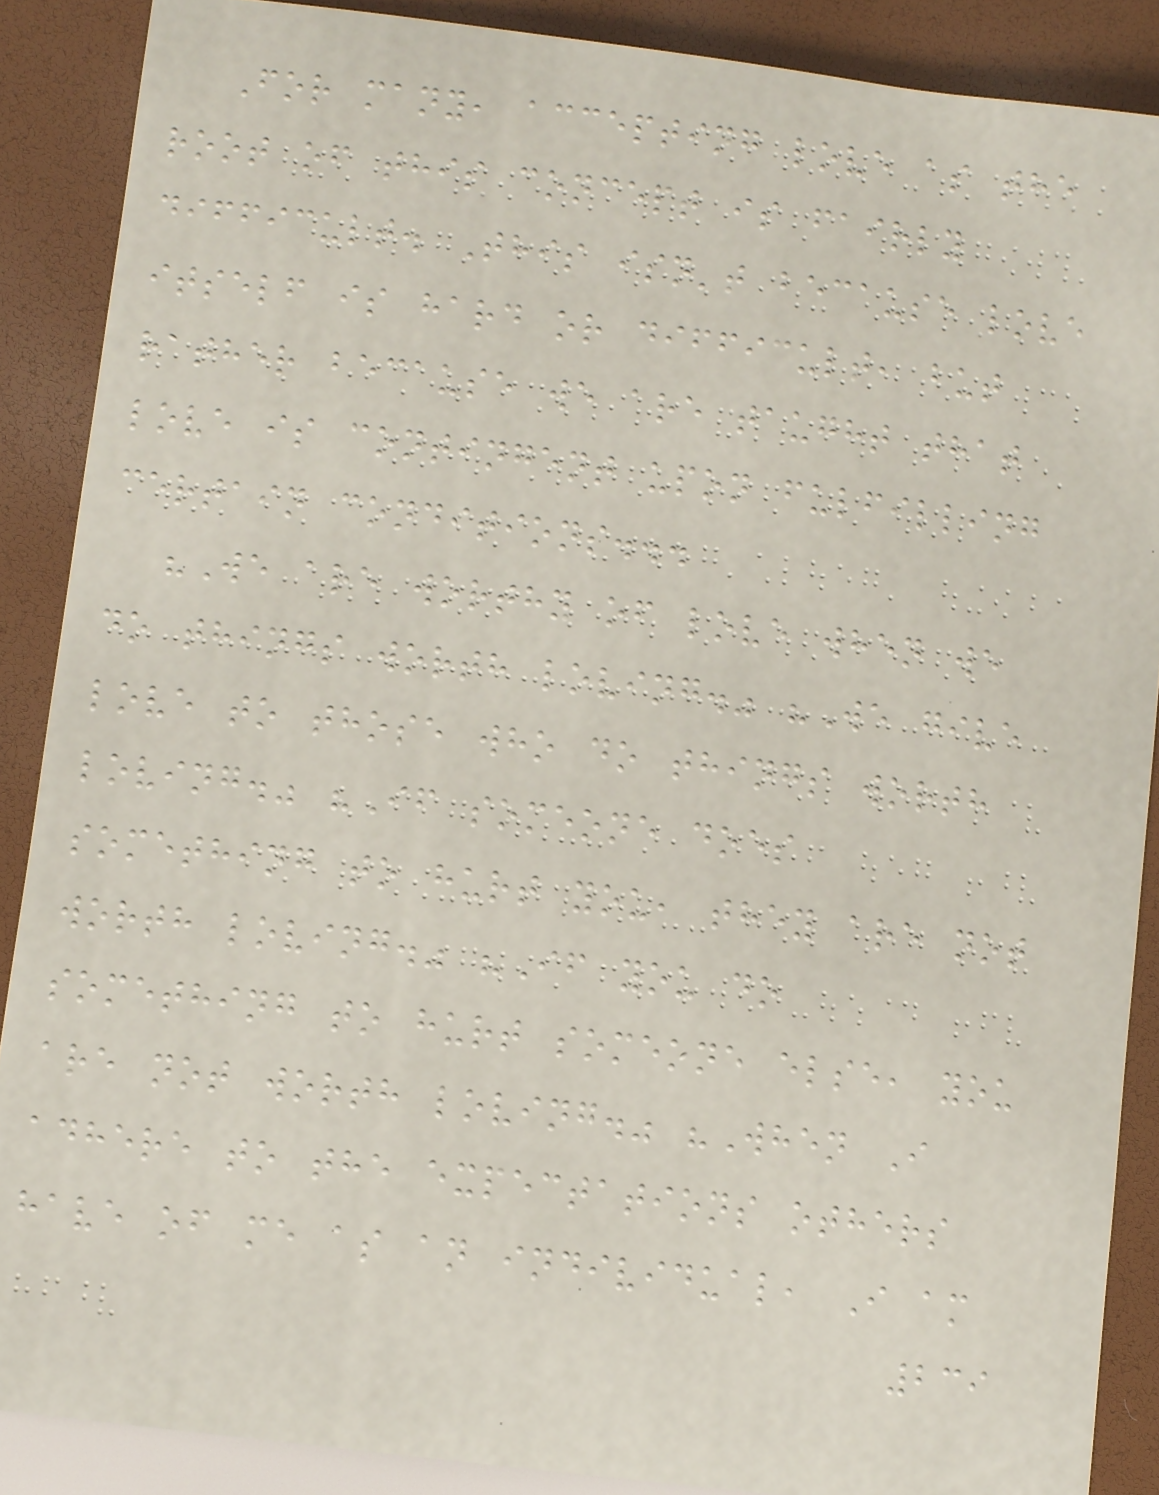For many, accepting love as the
root of this concept is fairly
difficult. This isn't because love
itself is hard or difficult, but
rather because we are taught that
love is contingent upon fulfilling
certain conditions...
"We are worthy of love when we
do things worth loving." "We give
love to those who do things worth
loving." "If someone does
something to hurt you, they are not
worth loving." "If you do
something to hurt someone else, you
are not worth loving." "When I
adhere to the expectations others
have of me as an individual, I am
239
